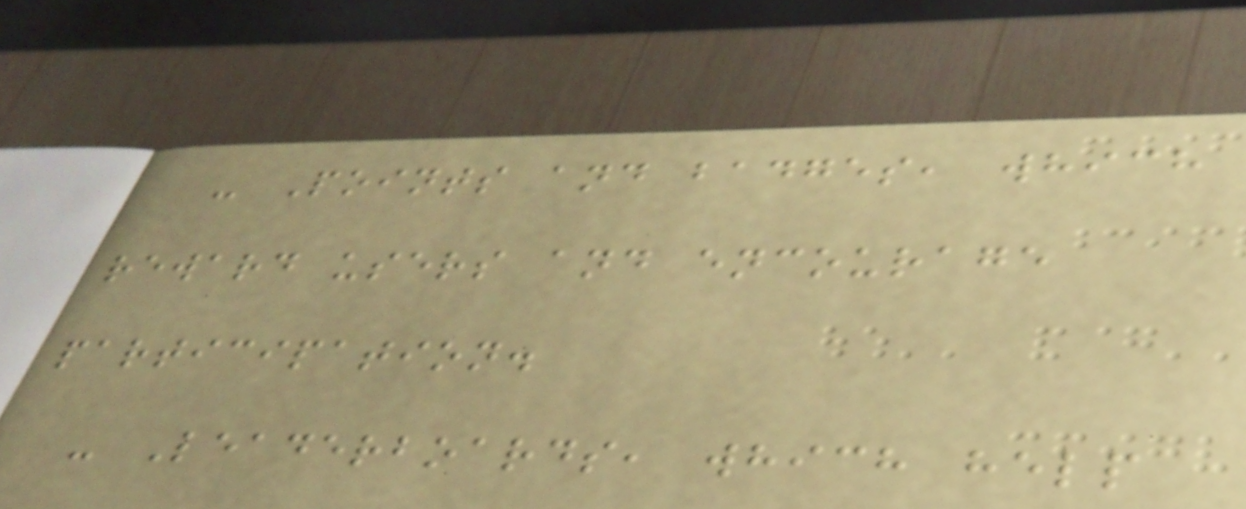- Points and badges, which
reward users and encourage
participation.
- Leaderboards, which help
